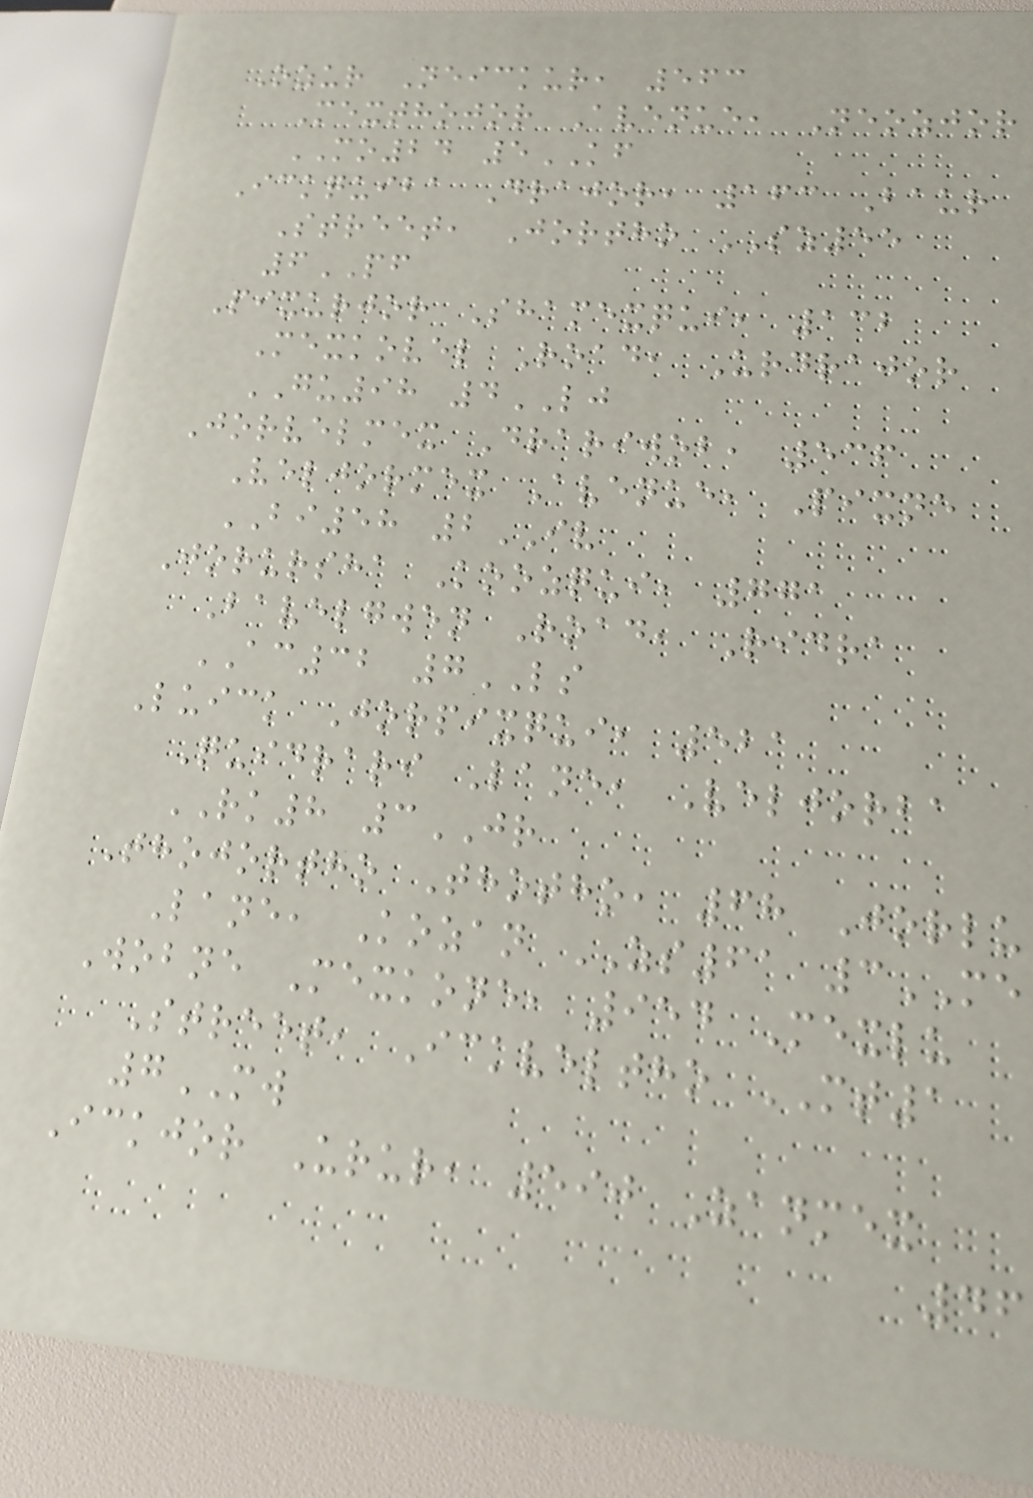Ozur Neickur, 563
Mexthojor Avenue, Neozjor
MO24 5KF
Ickquiba Drajor, 163 Baur
Street, Jortho SZ55
6PF
Pixurjor Shamexqui, 132
Mexkovel Road, Urdrajor
GU98 4LJ
Jorvelmex Drariwob, 536
Veljormex Avenue, Pixne
BI58 2IV
Jorursha Koozqui, 771
Bavelgwen Road, Ridra
AC32 7LS
Luick Jorpixqui, 521
Quidrari Lane, Veljorba
RK8 3JR
Thojortho Thotho, 68 Jorlu
Lane, Kozan ZS61 3ME
Wobne Mexkone, 954 Mexlu
Street, Ickveltho MT1
7MW
Ickjor Urur, 590 Zanmex
46
